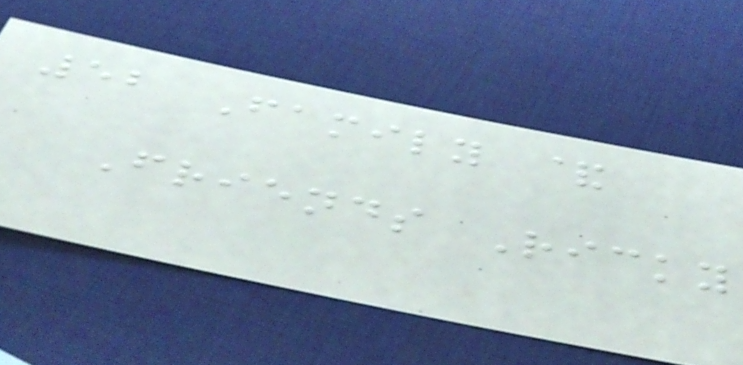52 Family &
Friends Ricky
